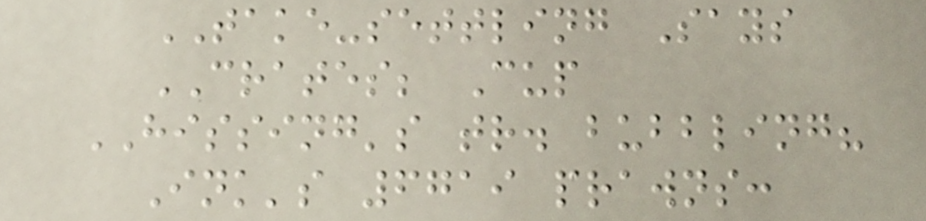TAKE-settling Says
CRATES; Cup
HISSING's tr. bubbling?
Ink's 6719 prawns:
